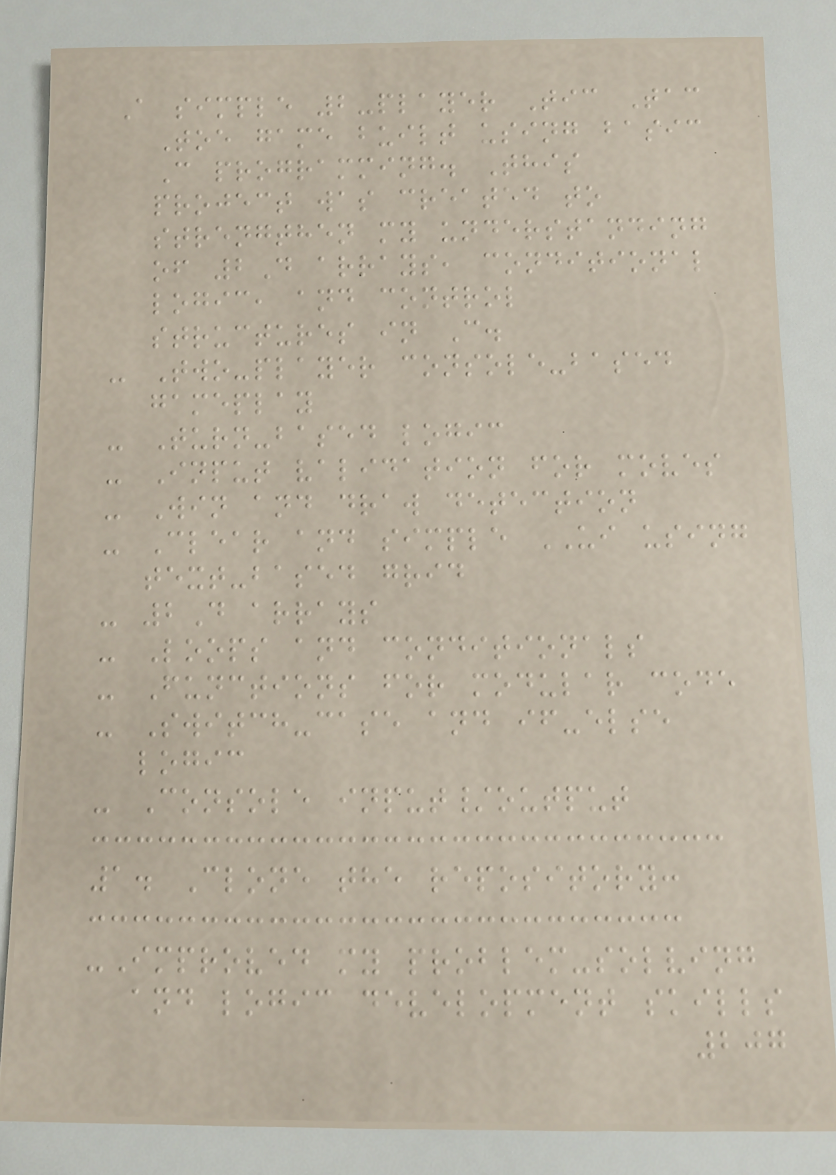A simple 2-player Tic Tac
Toe game built using basic
C programming. This
project was created to
strengthen my understanding
of 2D arrays, conditional
logic, and control
structures in C.
- Two-player console-based
gameplay
- Turn-based logic
- Input validation for moves
- Win and draw detection
- Clear and simple UI using
text-based grid
- 2D arrays
- Loops and conditionals
- Functions for modular code
- Switch-case and if-else
logic
- Console input/output
1. Clone the repository:
-Improved my problem-solving
and logic development skills
207
